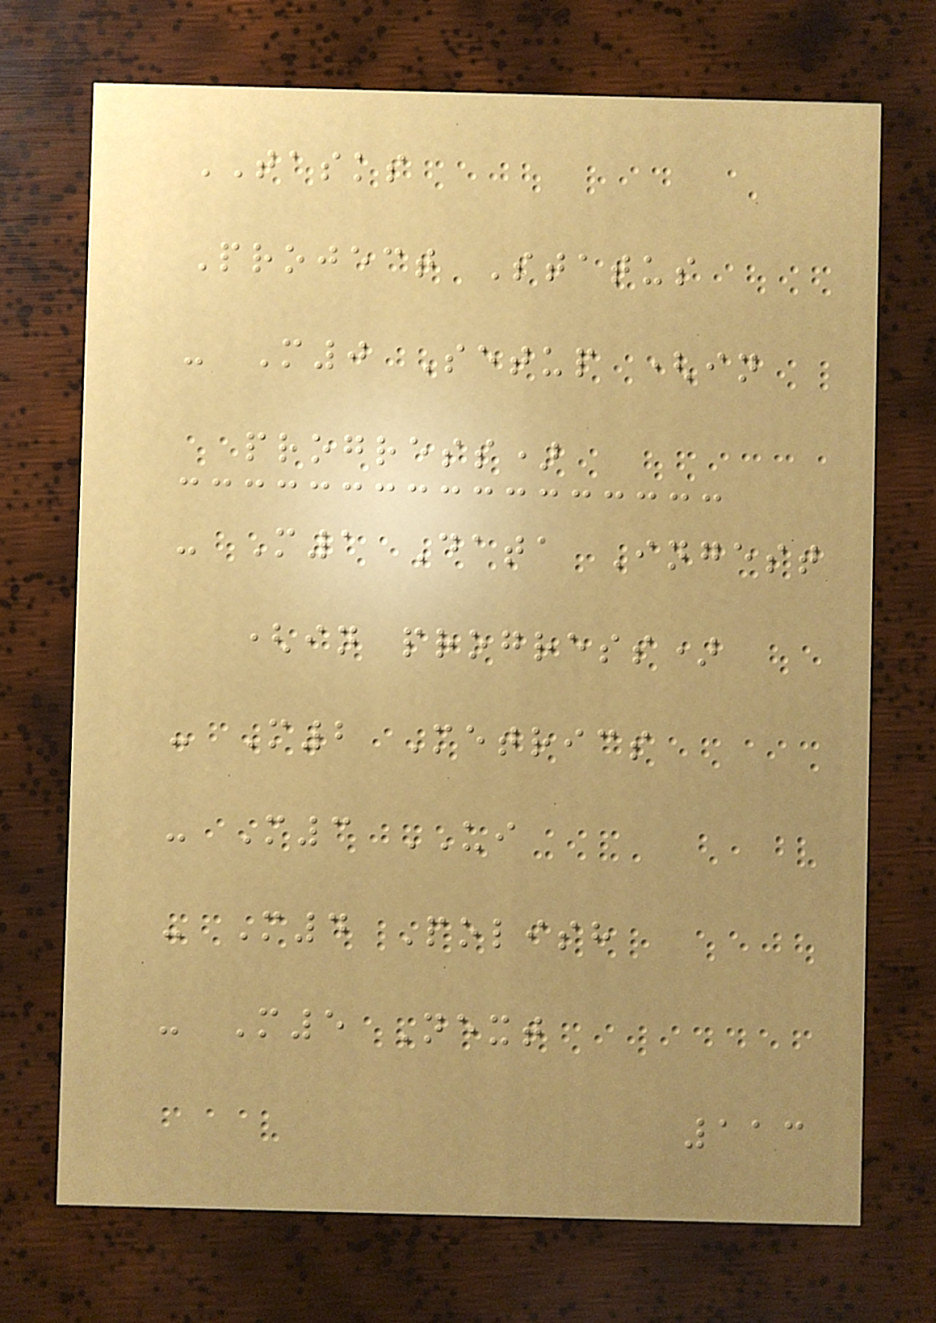TASKS
Project Status
- M0 Setup (in
progress)
- M1 Data Ingest
(in progress)
- M2 Metrics
- M3 UI
- M4 Polish
- M5 Next
113
